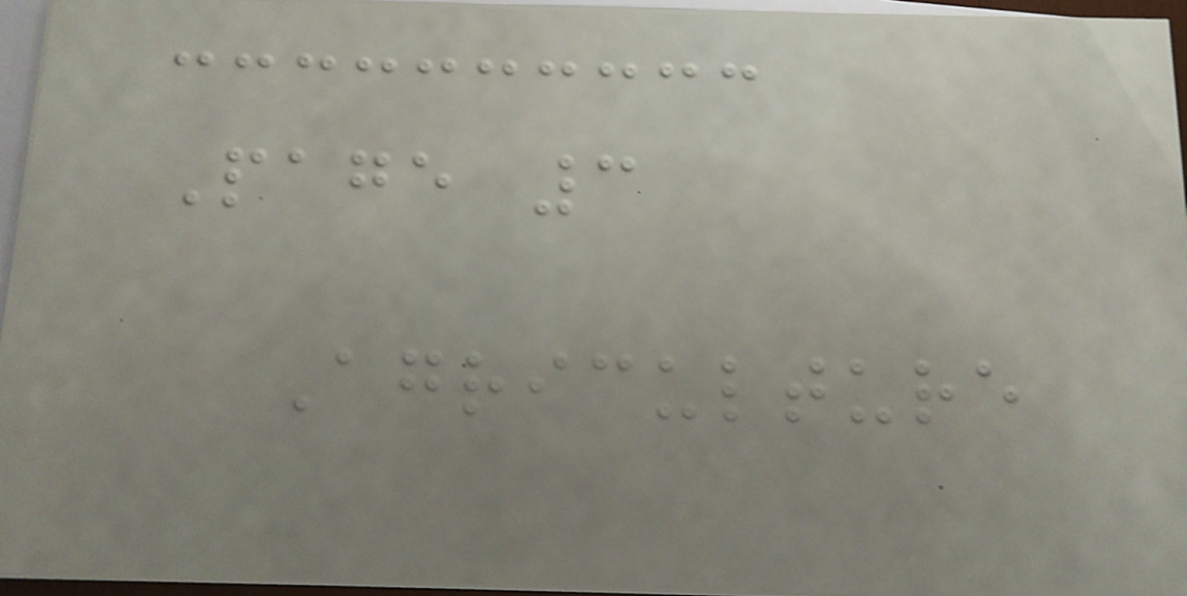Page 3
Agriculture
